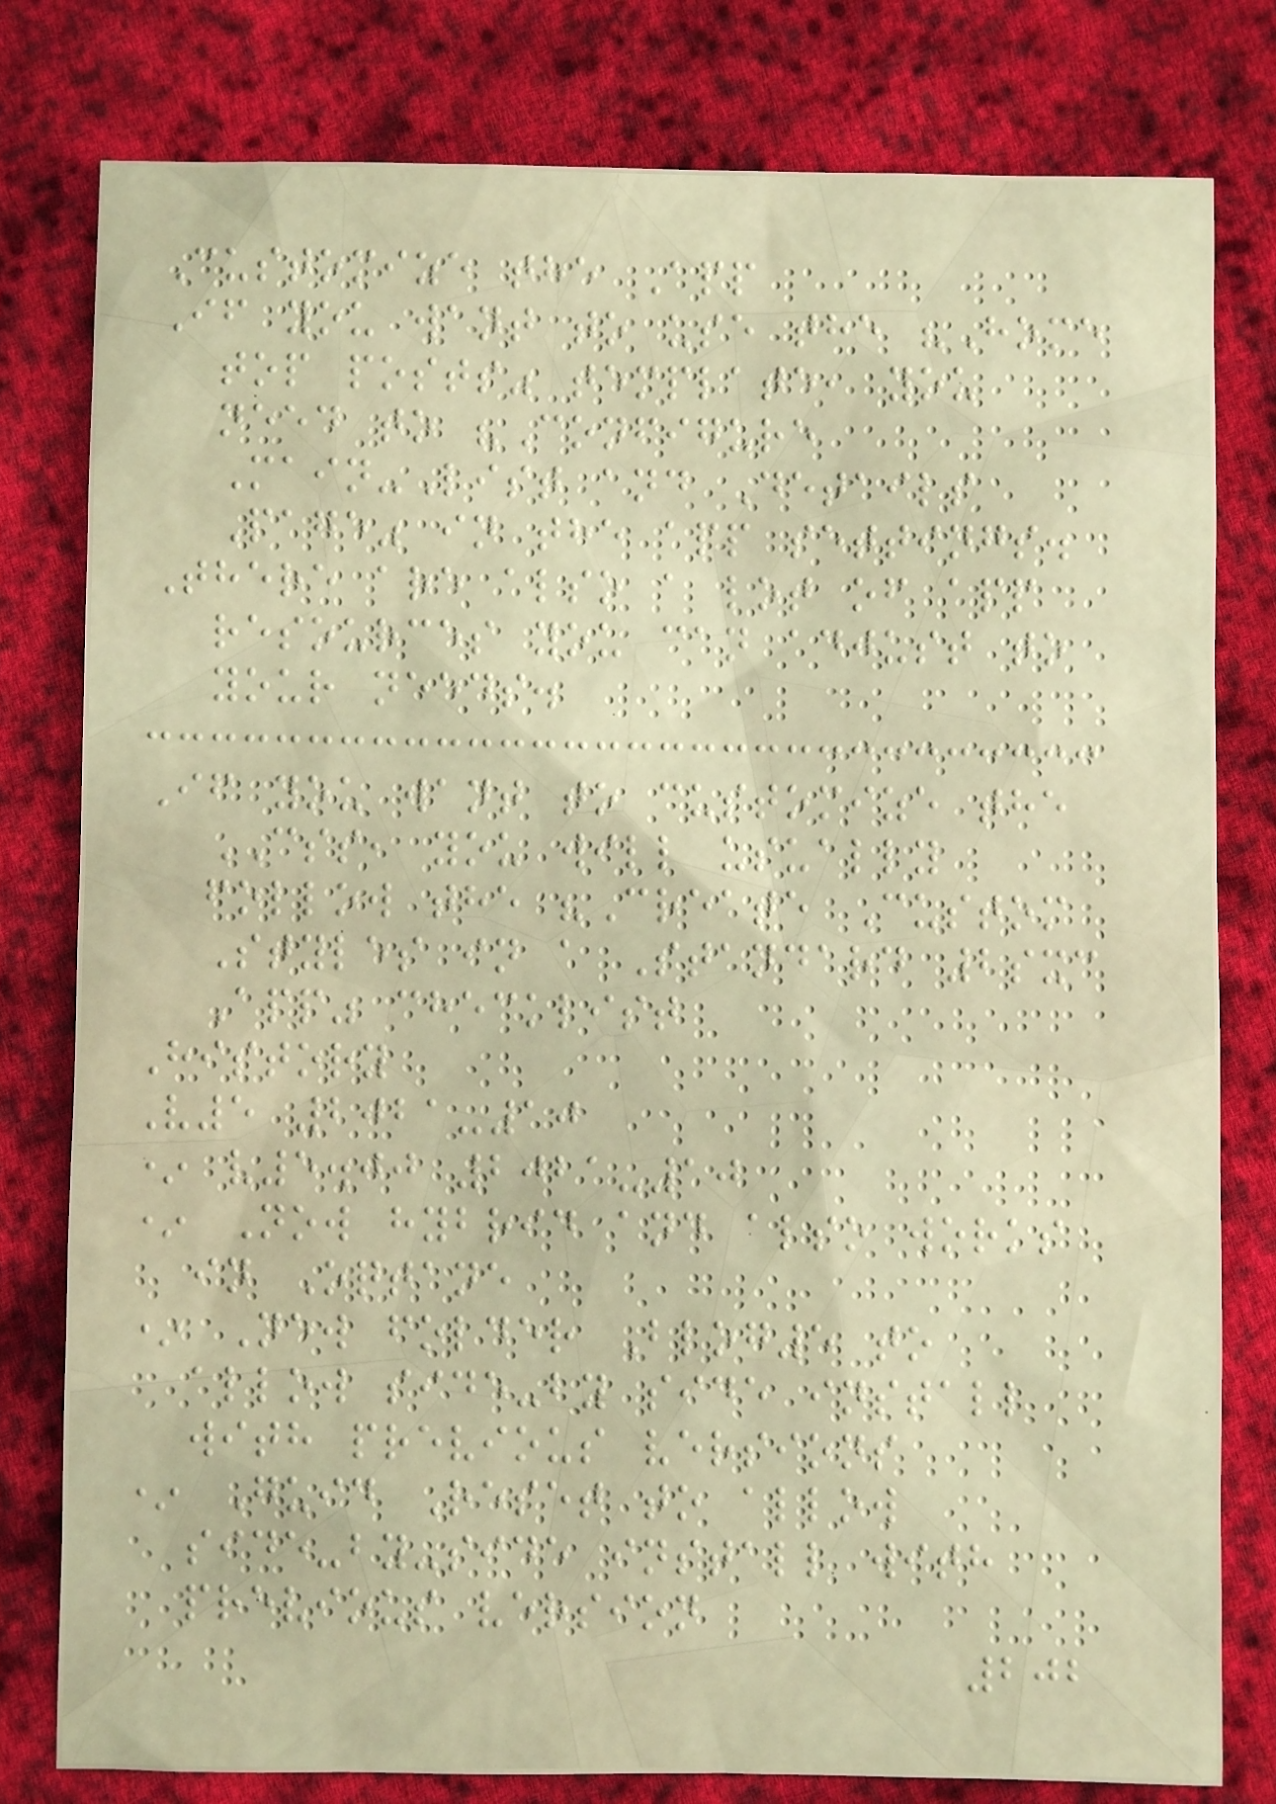Customize the App
If you want to use the "Home
top posts" template, you
need to "Configure
Main-List and Details
Page" in the app settings.
There are also a lot of app
resources you can adjust to
your needs.
If you want to customize the
CSS, you will usually
follow the "Create Custom
Styles in a Standard 2sxc
App" checklist
History
V5 2021-10
* v5.00 2021-10
* Now hybrid and also works
in Oqtane
* New folder Blog5 to
allow side-by side install
with previous versions
* Guid Reset to allow
side-by-side install with
previous version
202
